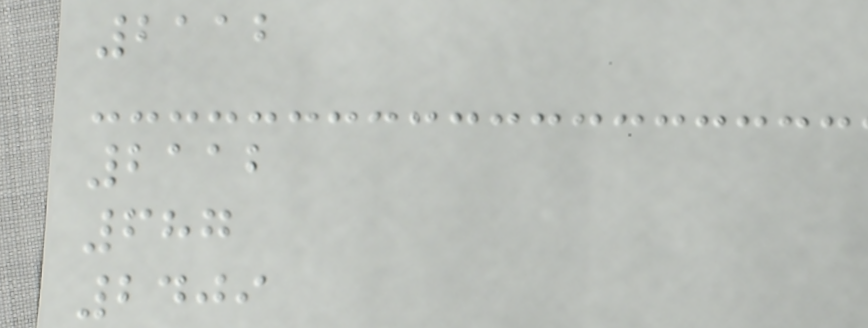2112
2112
687
2409
